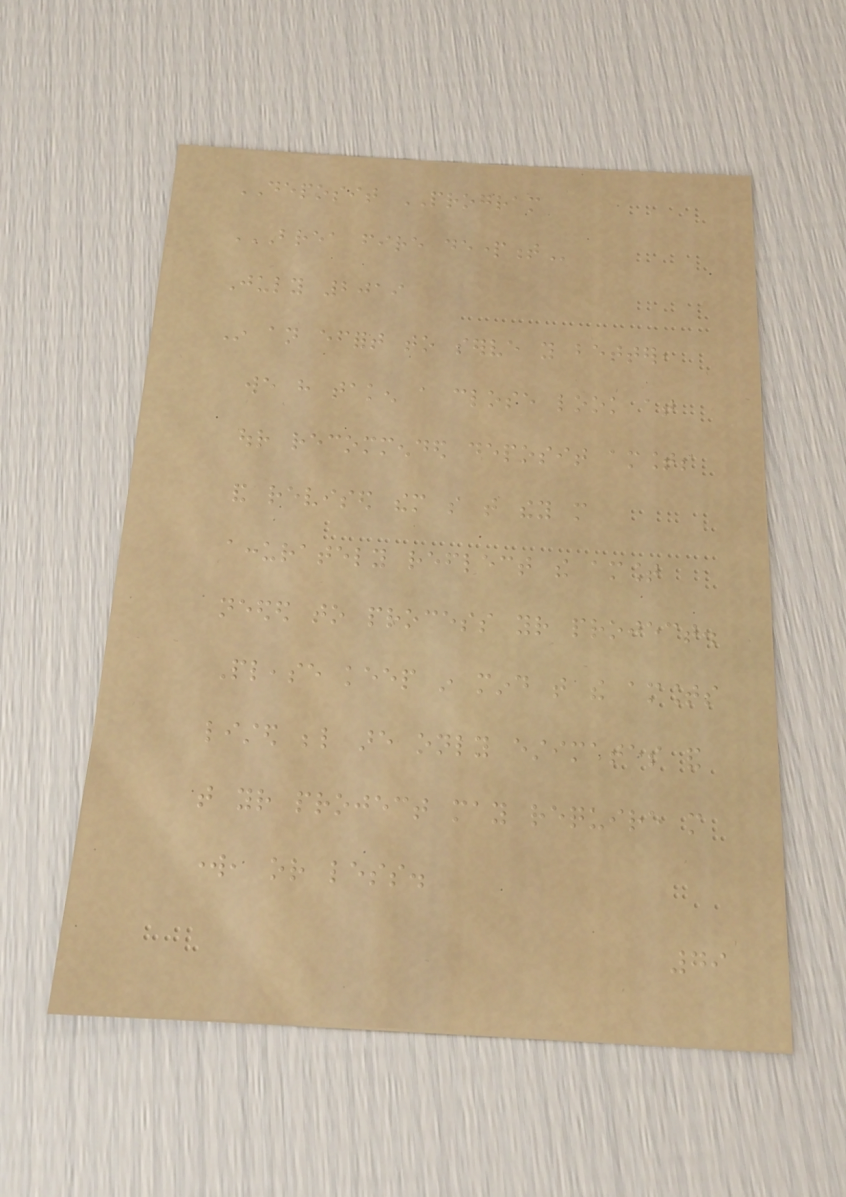DEPOSIT PROGRAM
BREA FIRE DEPARTMENT
July 2019
In an effort to serve you better,
we have taken a close look at
our recommended deposit amounts
and revised them so that they more
accurately reflect the amount
needed to process your project.
Please keep in mind that the amounts
listed below are only estimates and
that your project may require more
work, or less.
79
